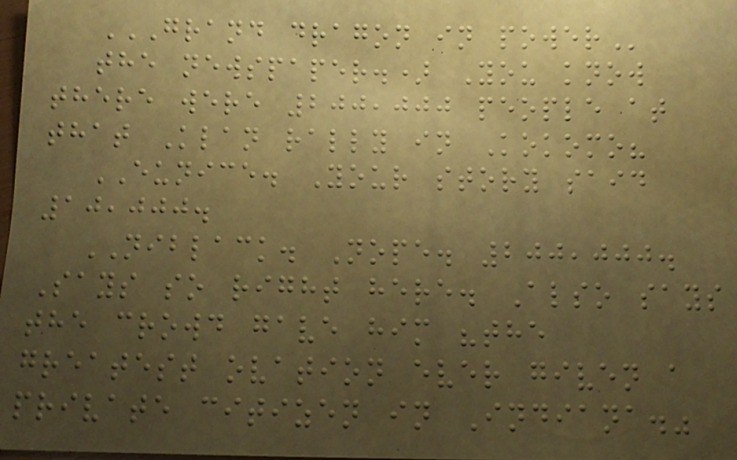GRAND DRAGON IN POWER
the newspaper.) You know
there were 200,000 people at
that Klan rally in Kokomo?
EUNICE. Your story said
10,000.
NIBLACK. Nope. 200,000.
Says so right here. Also says
the crowd gave him "the
greatest ovation ever given a
private citizen in Indiana."
